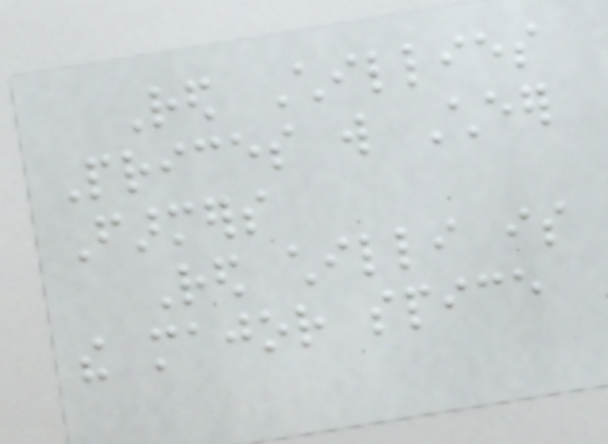Red Chillies
Prices will Cheer
Farmers
Red chilli is
the major spice
